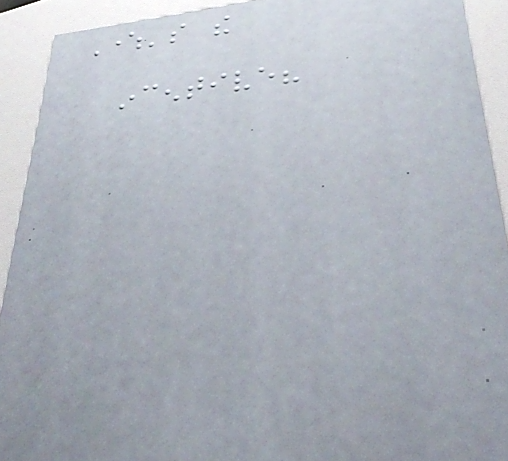Where's the
incentive?
